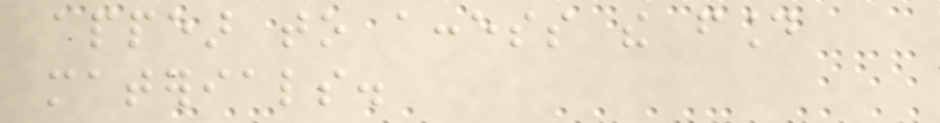appear to access the found
materials.
